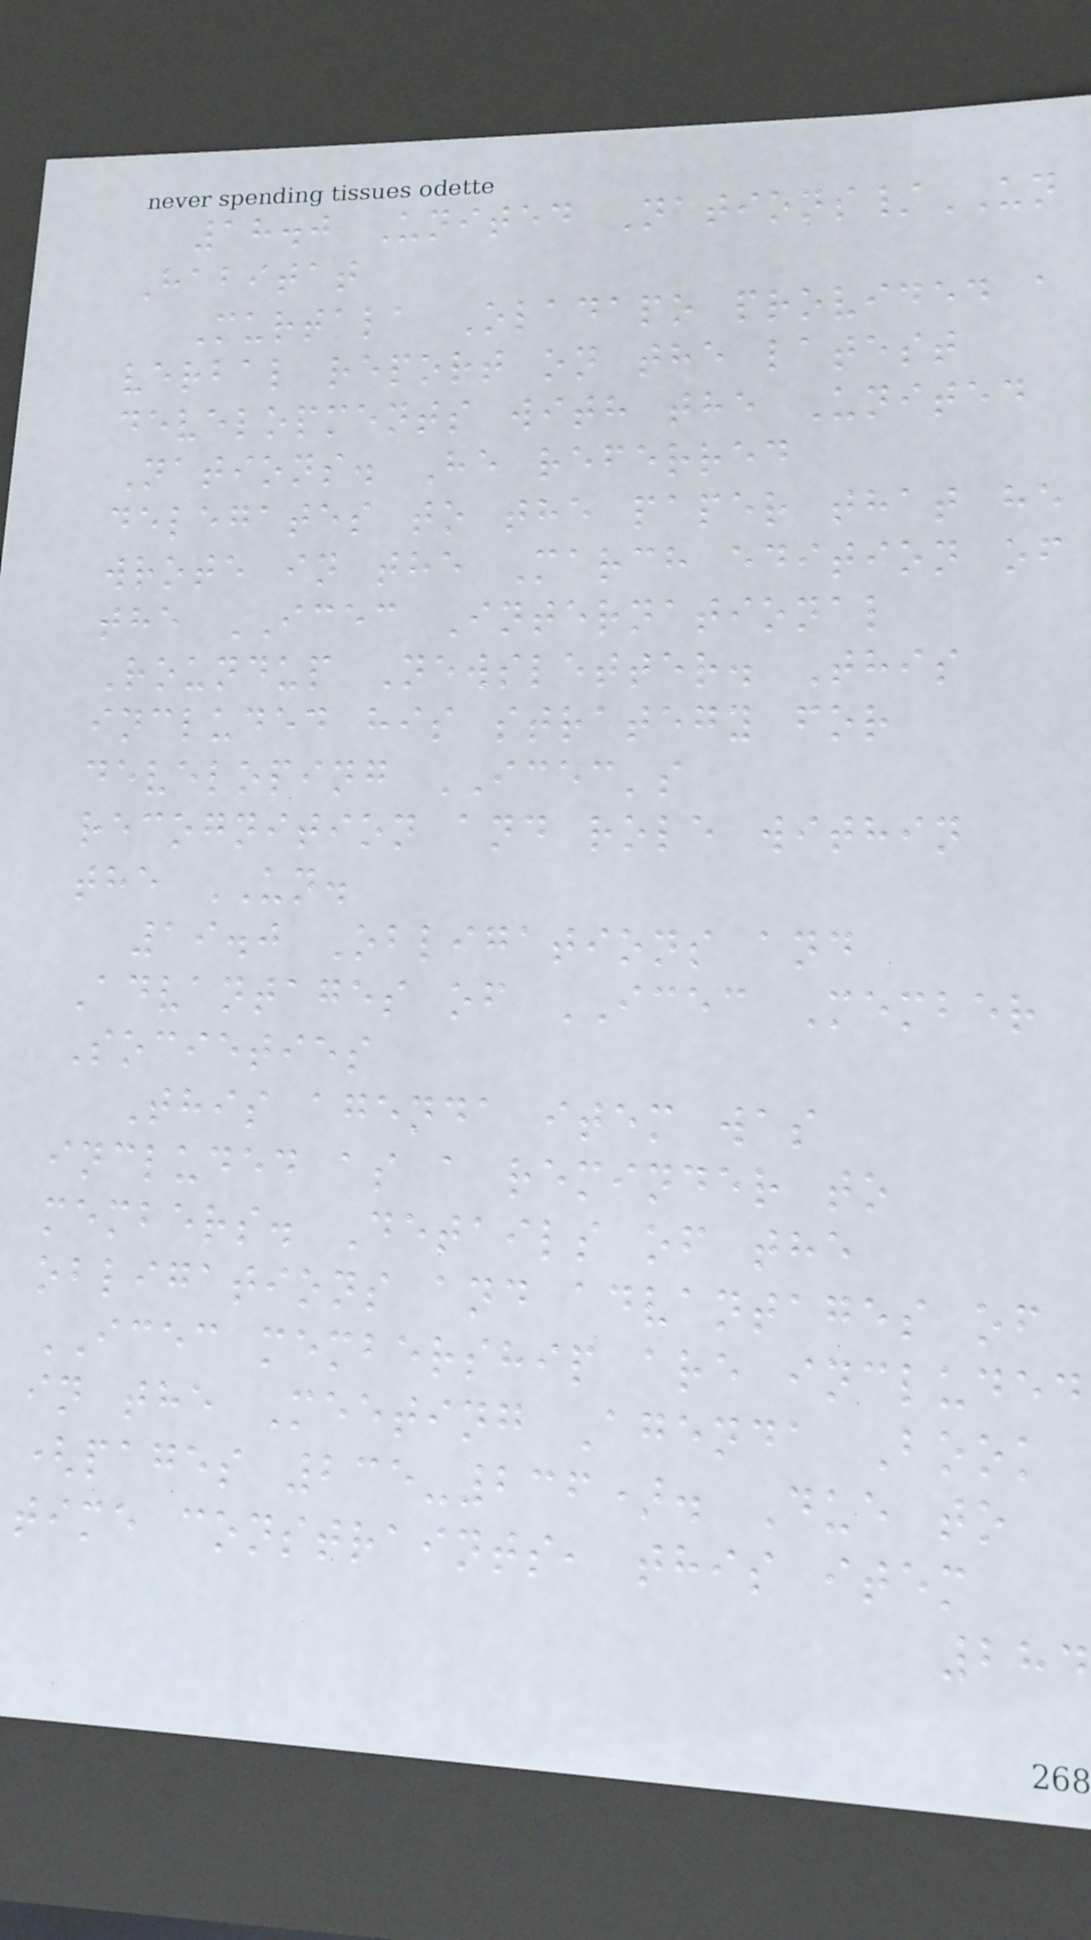18.0 United Nations/UN
Habitat
Murtala Oladapo provided a
verbal report on the latest
developments with the United
Nations. He referred
delegates to the paper that he
wrote in the March edition of
the ICEC International
Roundup Newsletter. This
included his strategy for
developing ICEC's
recognition and role within
the UN.
19.0 Obligations and
Advantages of ICEC Member
Societies
This agenda item was
included as a reminder to
members. Details of the
obligations and advantages of
ICEC membership are included
in the Meeting Agenda Book
(pages 235-236). Due to
time constraints, this item
284
